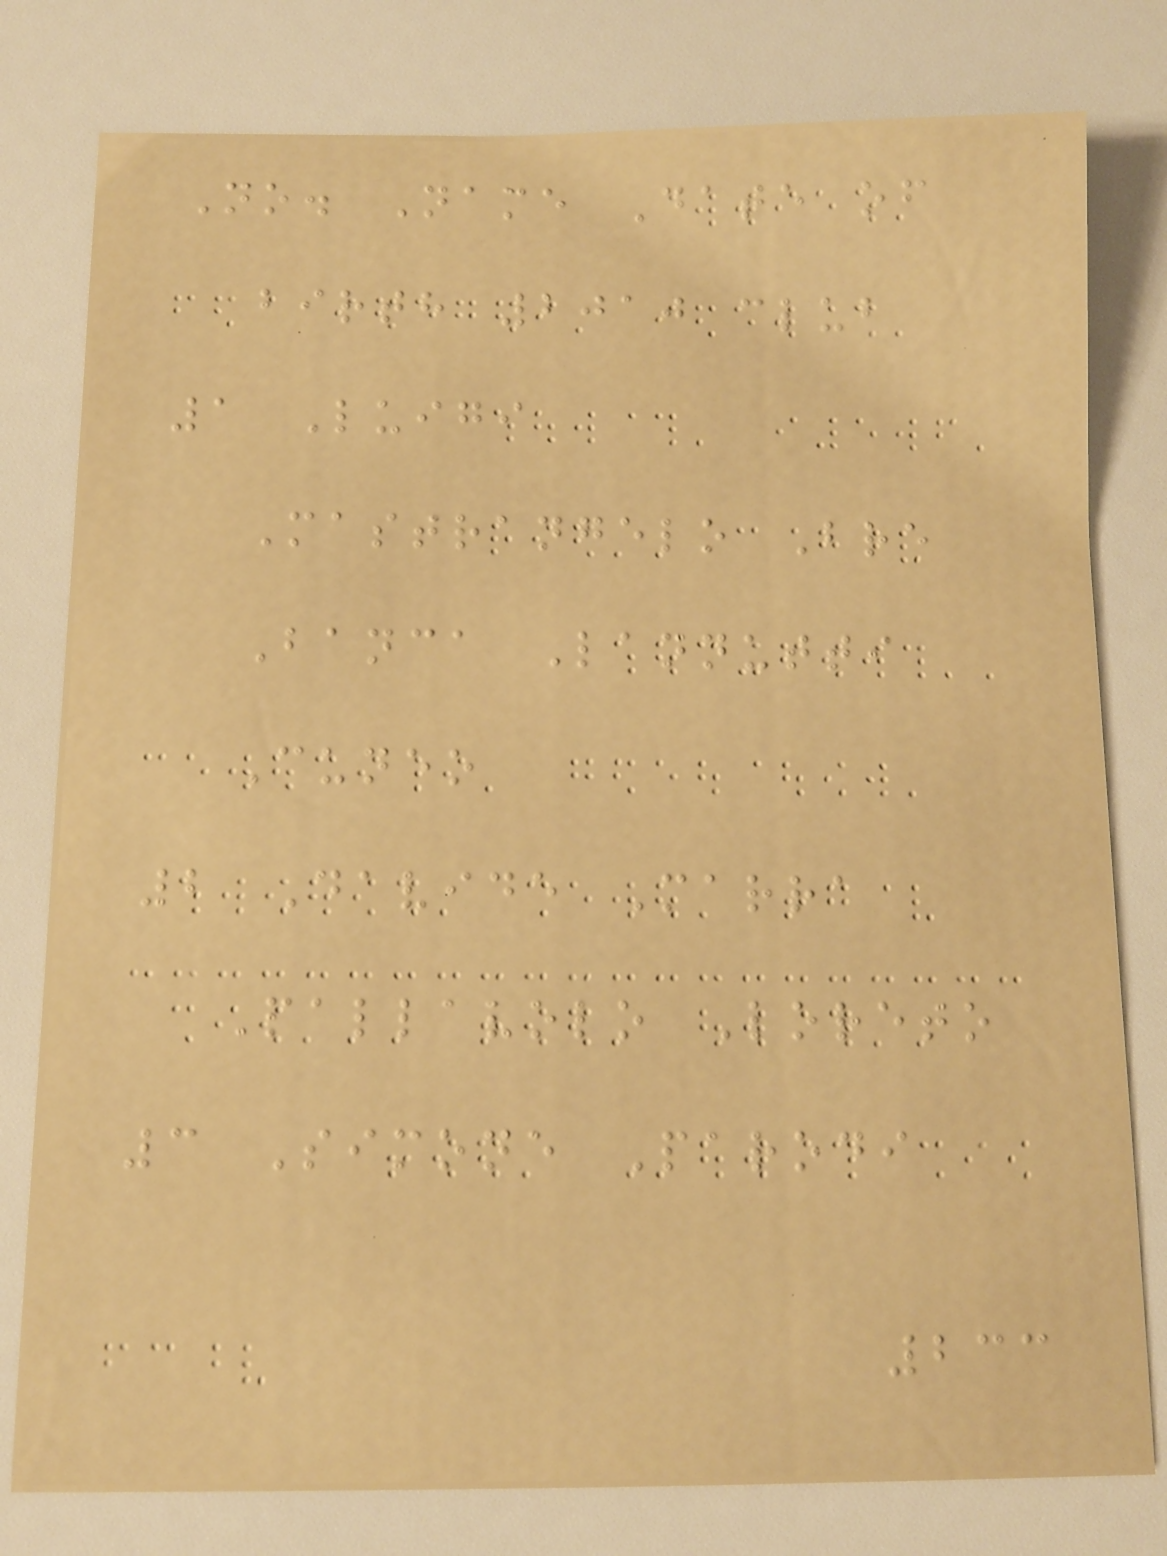No. Name Date of
birth 2010 club
1 Luigi
Mastrangelo Bre
Banca Lannutti
Cuneo
2 Davide Marra
Pallavolo Loreto
3 Simone Parodi
233
